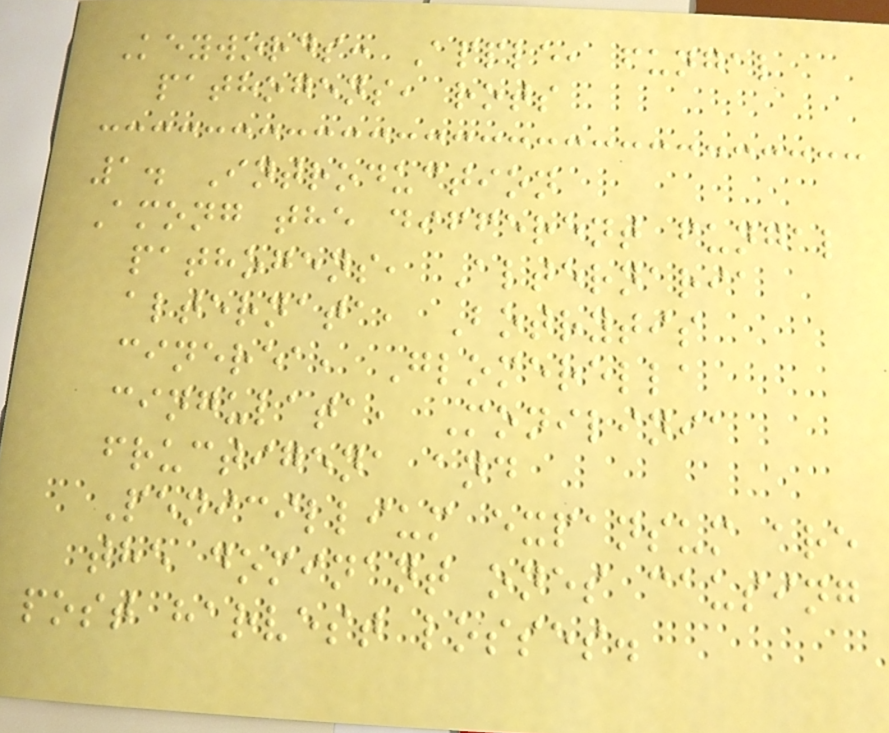Keywords: Apple, fungal
pathogens, rots
1. Introduction
Among the different fungal
pathogens, Alternaria
alternata, Botrytis
cinerea, Glomerella
cingulata, Monilinia
fructigena and
Penicillium expansum are
the dominant ones causing
post harvest losses.
